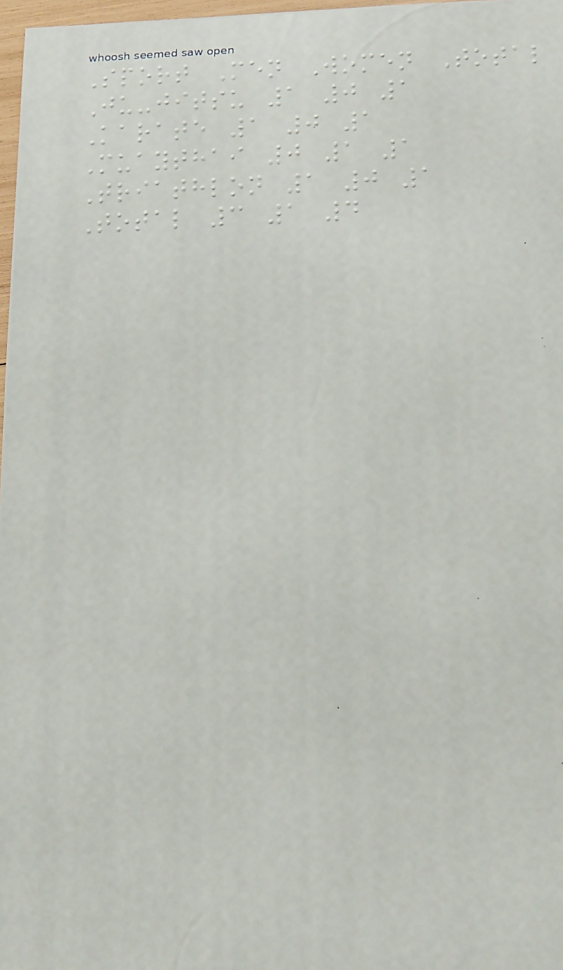Sport Men Women Total
Ju-jitsu 1 0 1
Karate 1 0 1
Muaythai 0 1 1
Triathlon 1 0 1
Total 3 1 4
